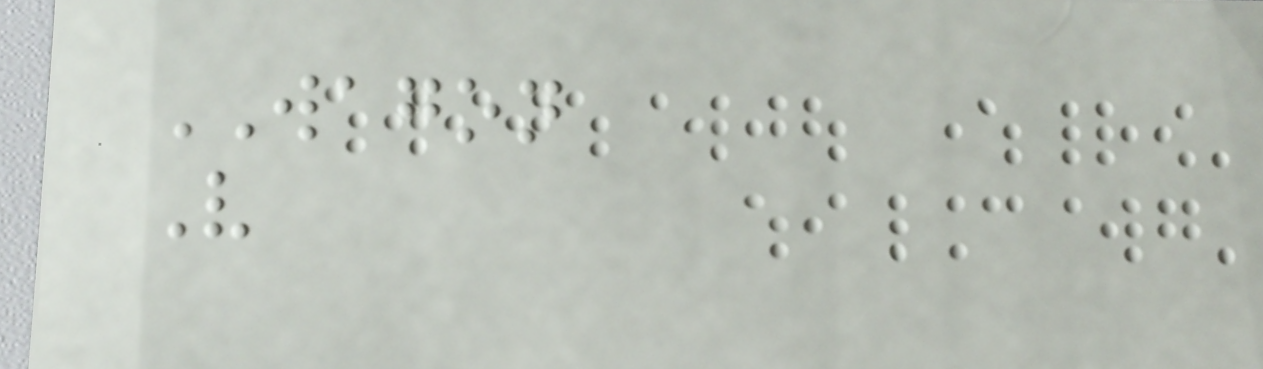WAGON
V
